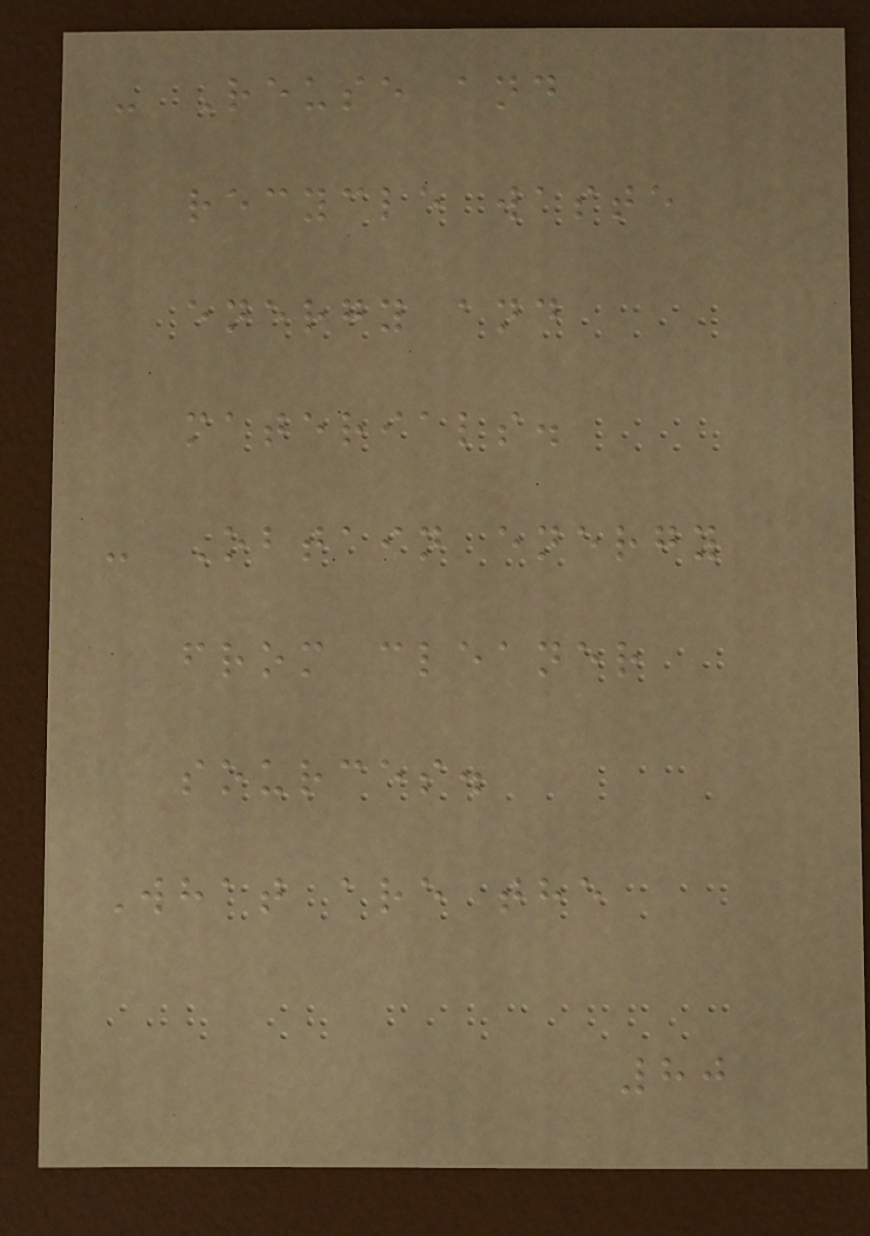- Reuse and
recycle waste
energy and
materials.
- Obtain energy
from cleaner
sources.
What are the
80
